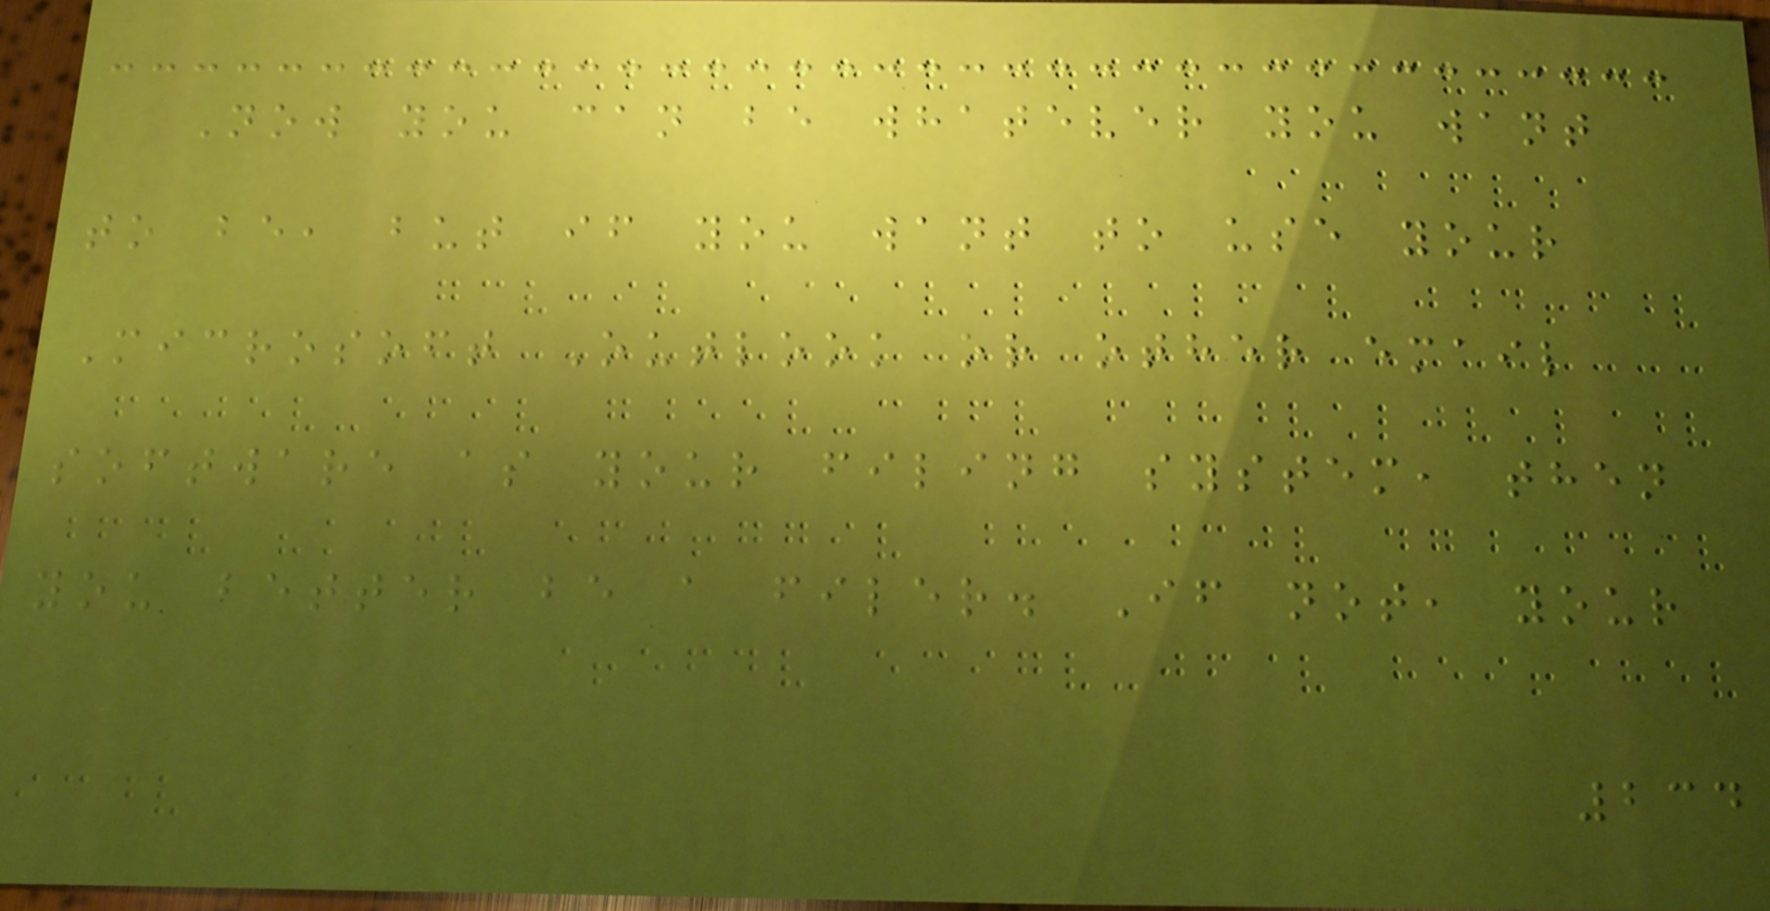Now you can be whatever you want
to be, but if you want to use your
Microsoft Outlook or other email
software as your filing system, then
you better be a filer. If not, your
234
